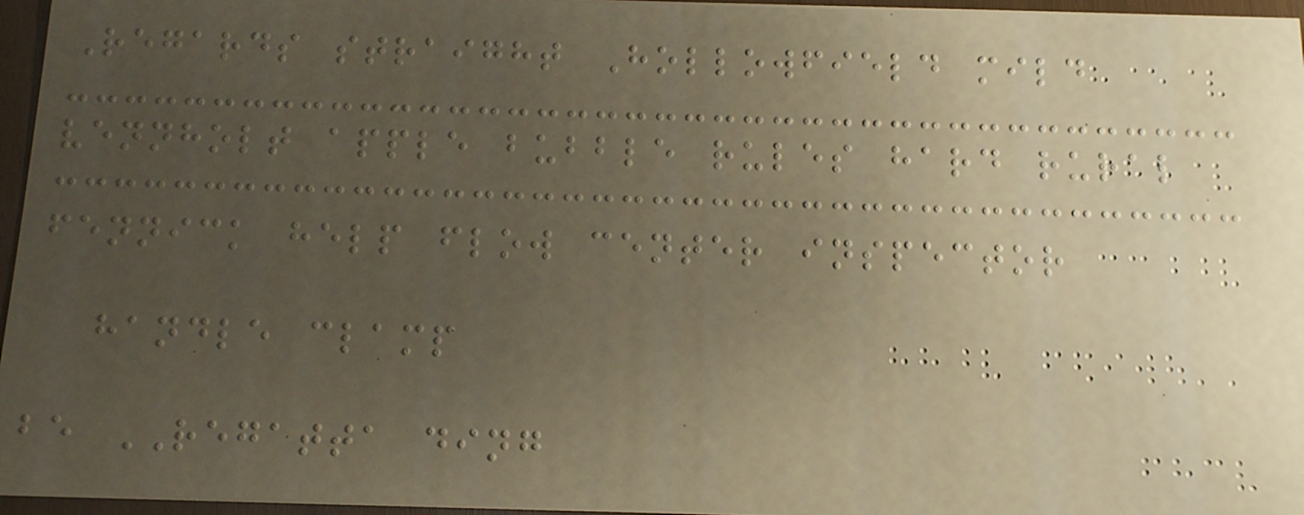Regards straight Hollowfield mild
vennholt apple bubble rules hard rural
fennick help flow center inspector
handle clamp
be REGATTA ding
